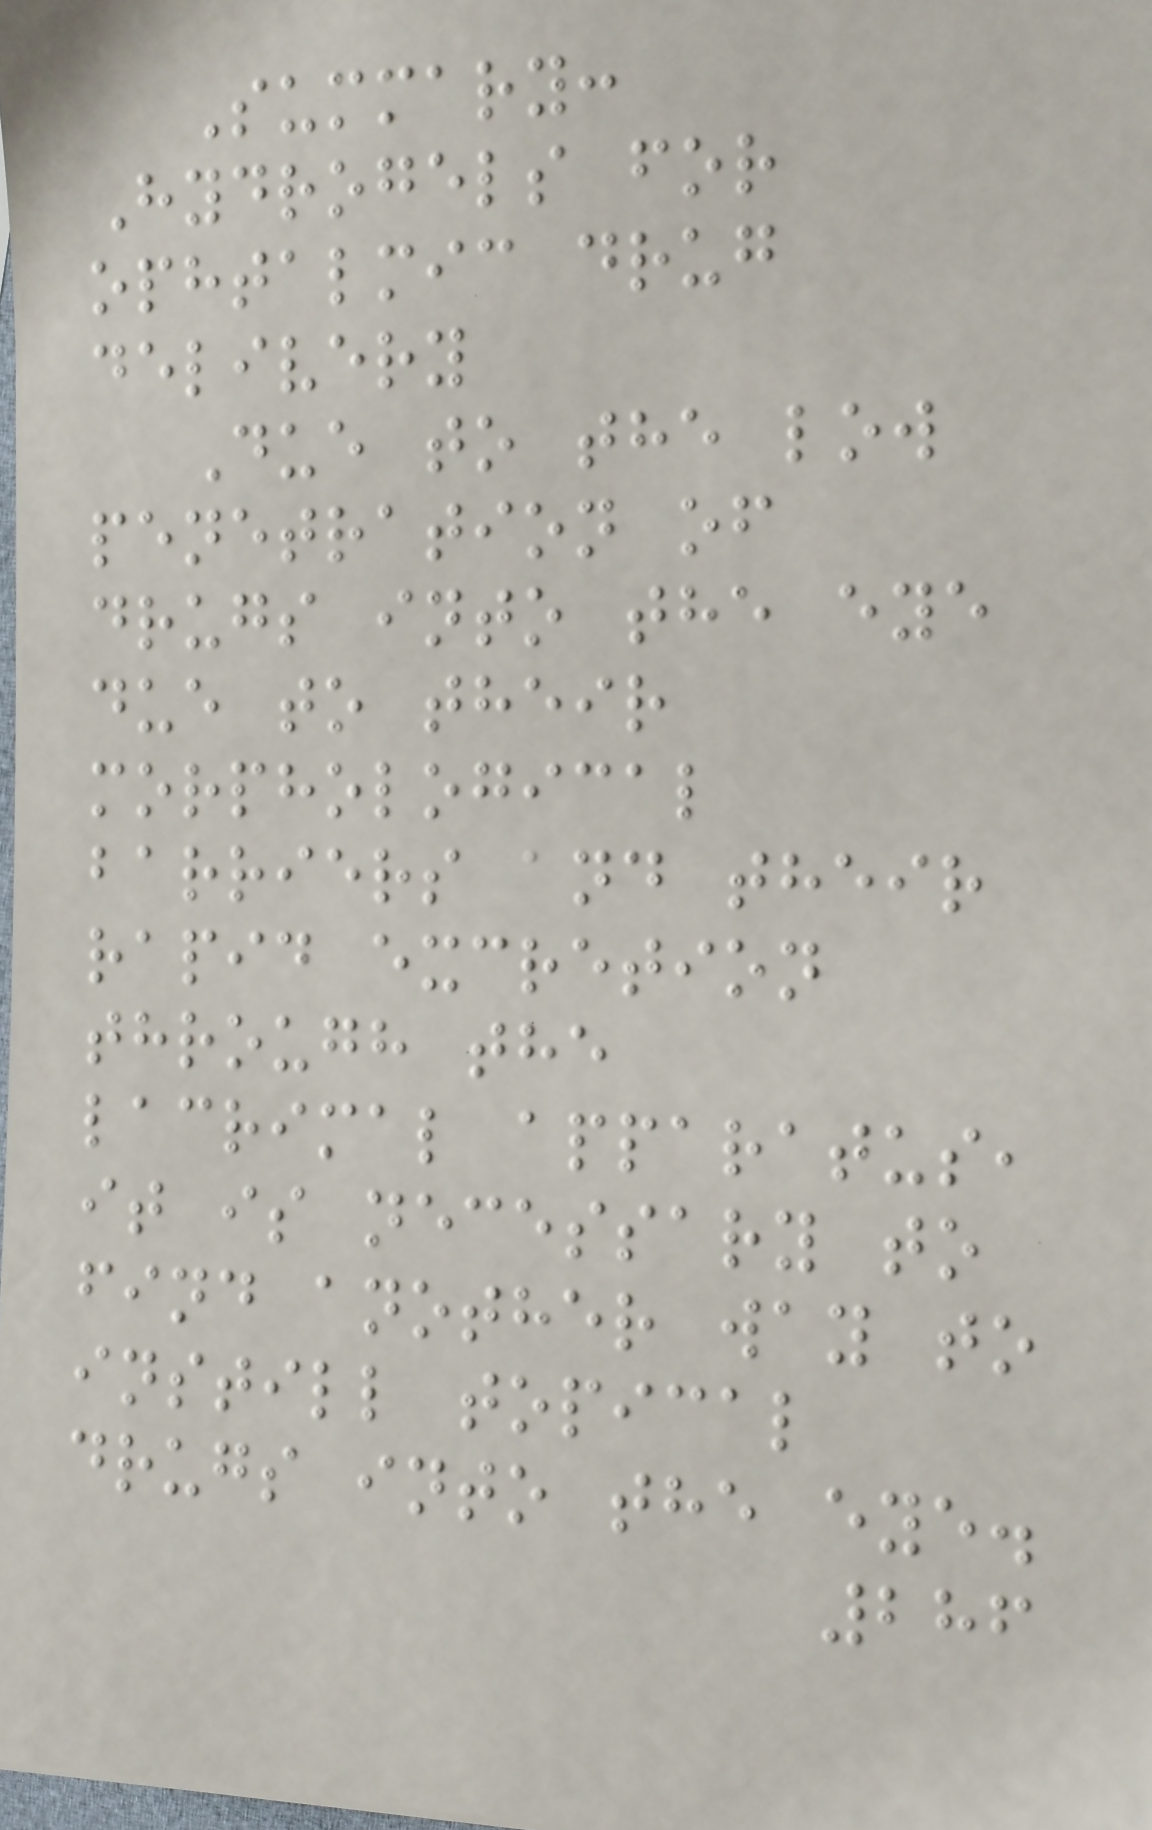Summary:
Hydrogels for
ophtalmic drug
delivery
Due to the low
penetration of
drugs into the eye
due to their
morphological
barriers and their
rapid excretion
through the
lacrimal apparatus,
it is necessary to
find another way to
instill topical
drugs into the eye.
286
